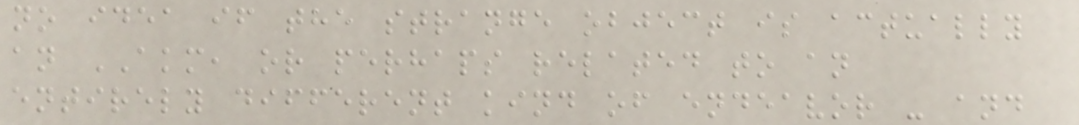no idea if the strange object is actually
an AKM, or perhaps related to an
entirely different kind of endeavor - and
